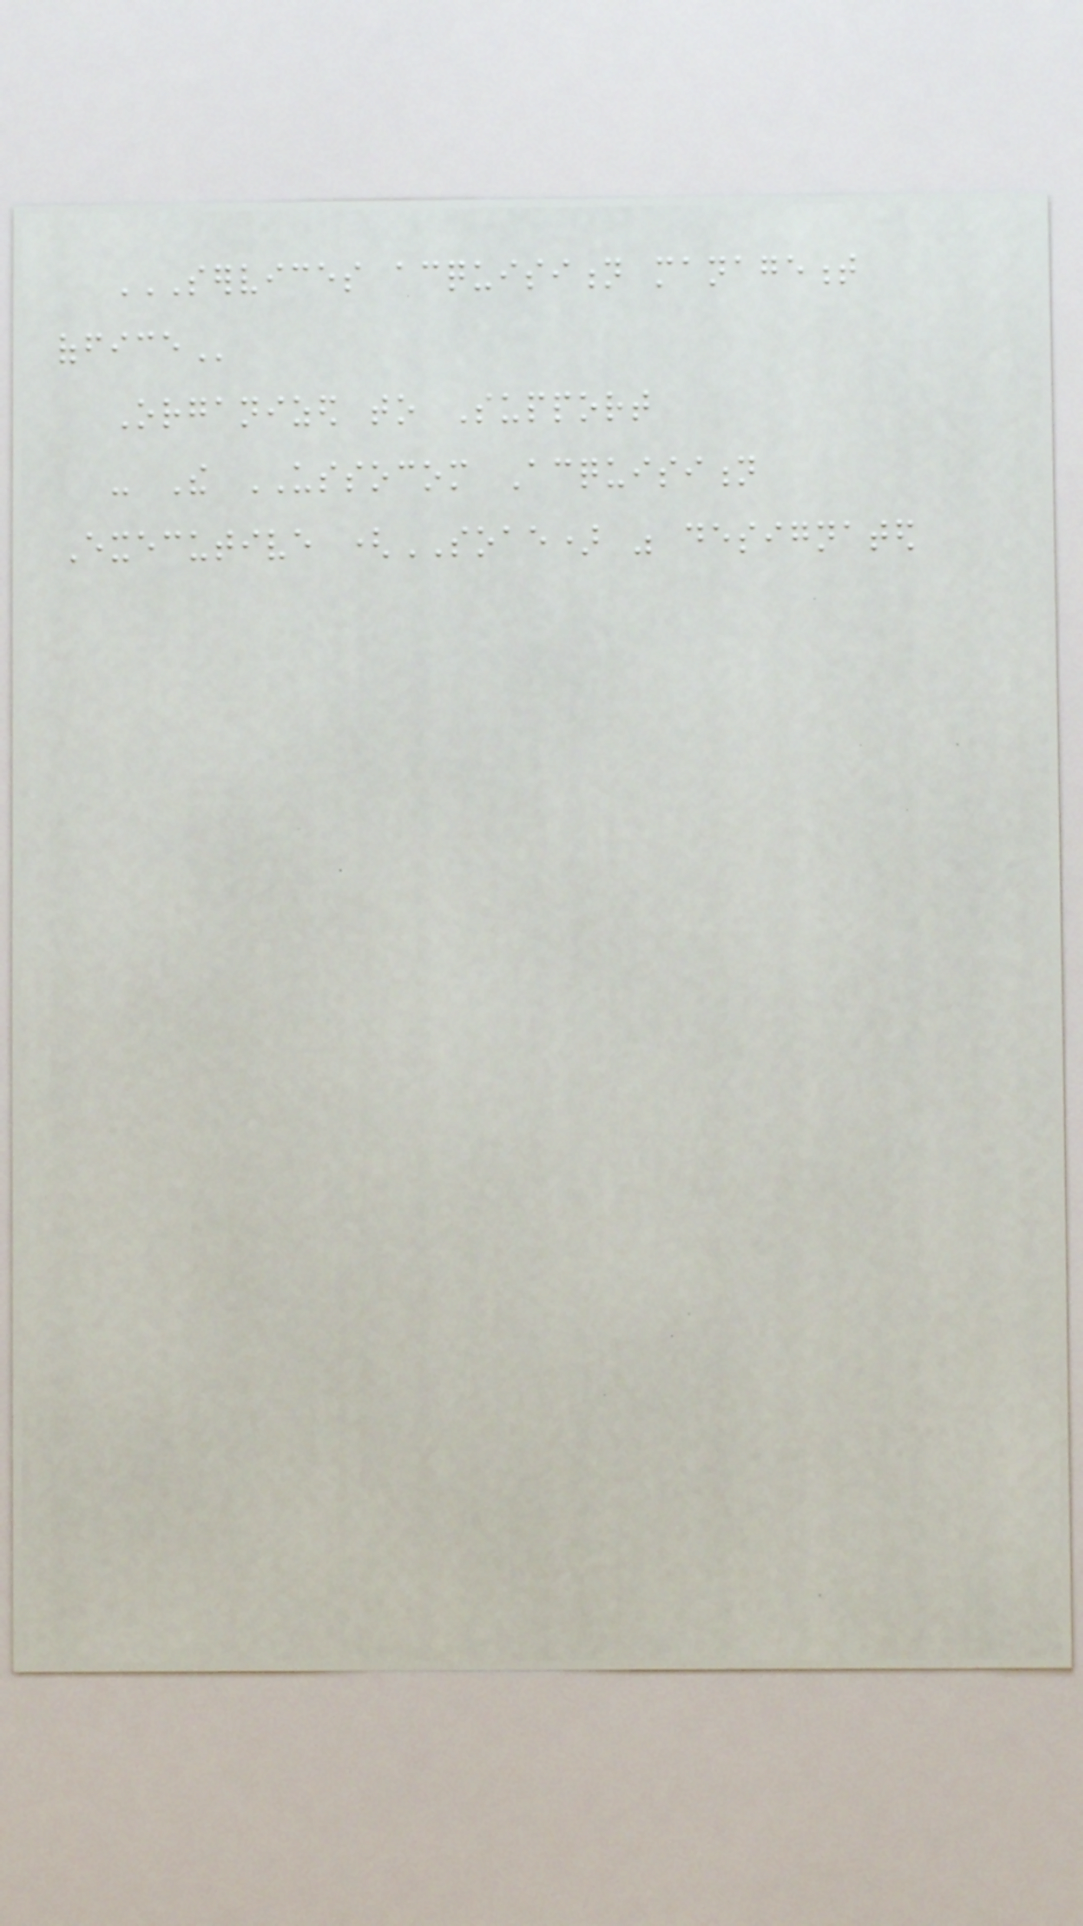SERVICES ACQUISITION MANAGEMENT
OFFICE
Organized to Support
- The USSOCOM Acquisition
Executive (SOAE) was designated
